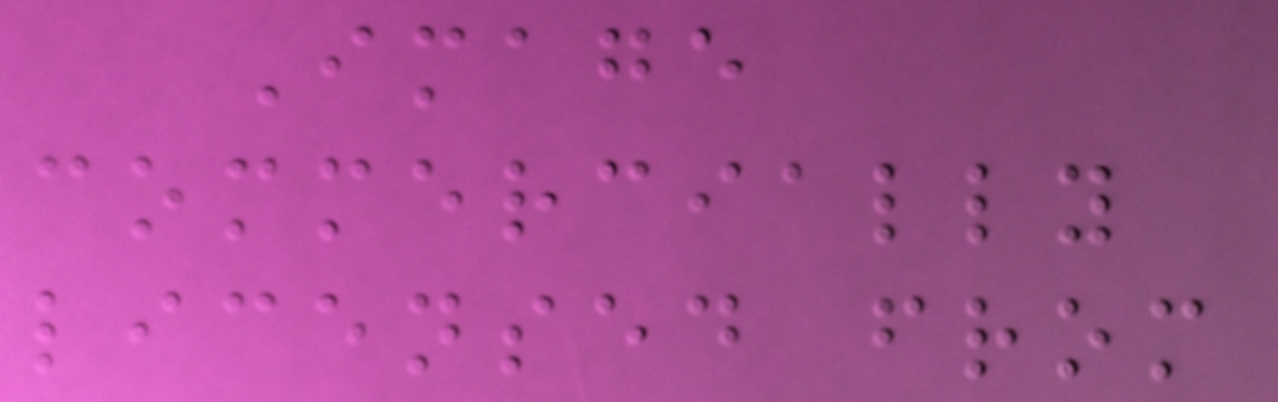Image
commercially
licensed from
